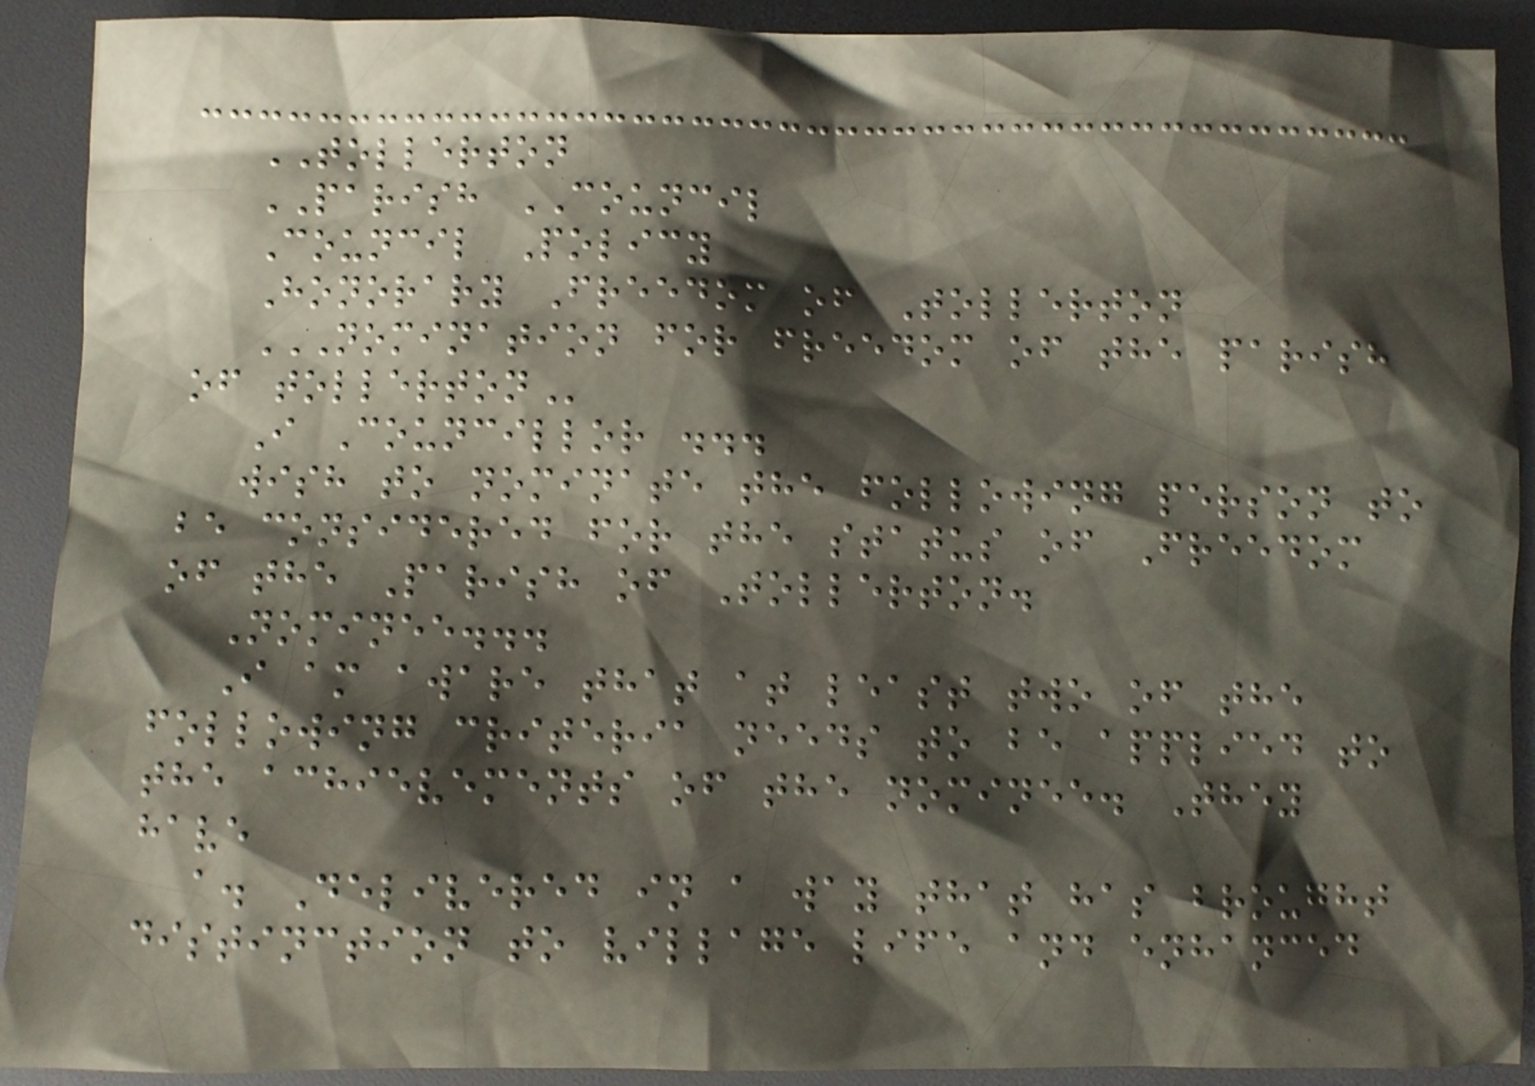TOLLERTON
PARISH COUNCIL
Council Policy
Honorary Freedom of Tollerton
NOMINATION FOR FREEDOM OF THE PARISH
OF TOLLERTON
I Councillor ...
wish to nominate the following person to
be considered for the status of Freedom
of the Parish of Tollerton.
Nominee...
I am aware that at least two of the
following criteria needs to be applied to
the achievements of the nominee. They
have
a. Delivered in a way that has brought
distinction to village life and enhanced
